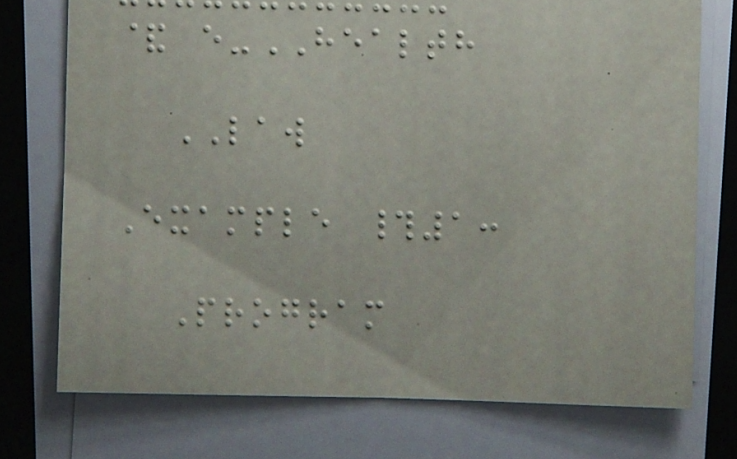& e-HEALTH
LAW
Example #1:
Program
